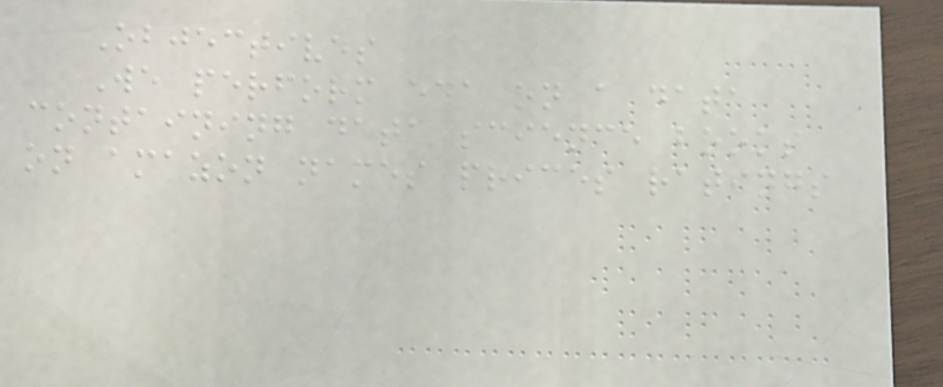Objectives
We perform eda on a data
containing data science books
on amazon names prices ratings
